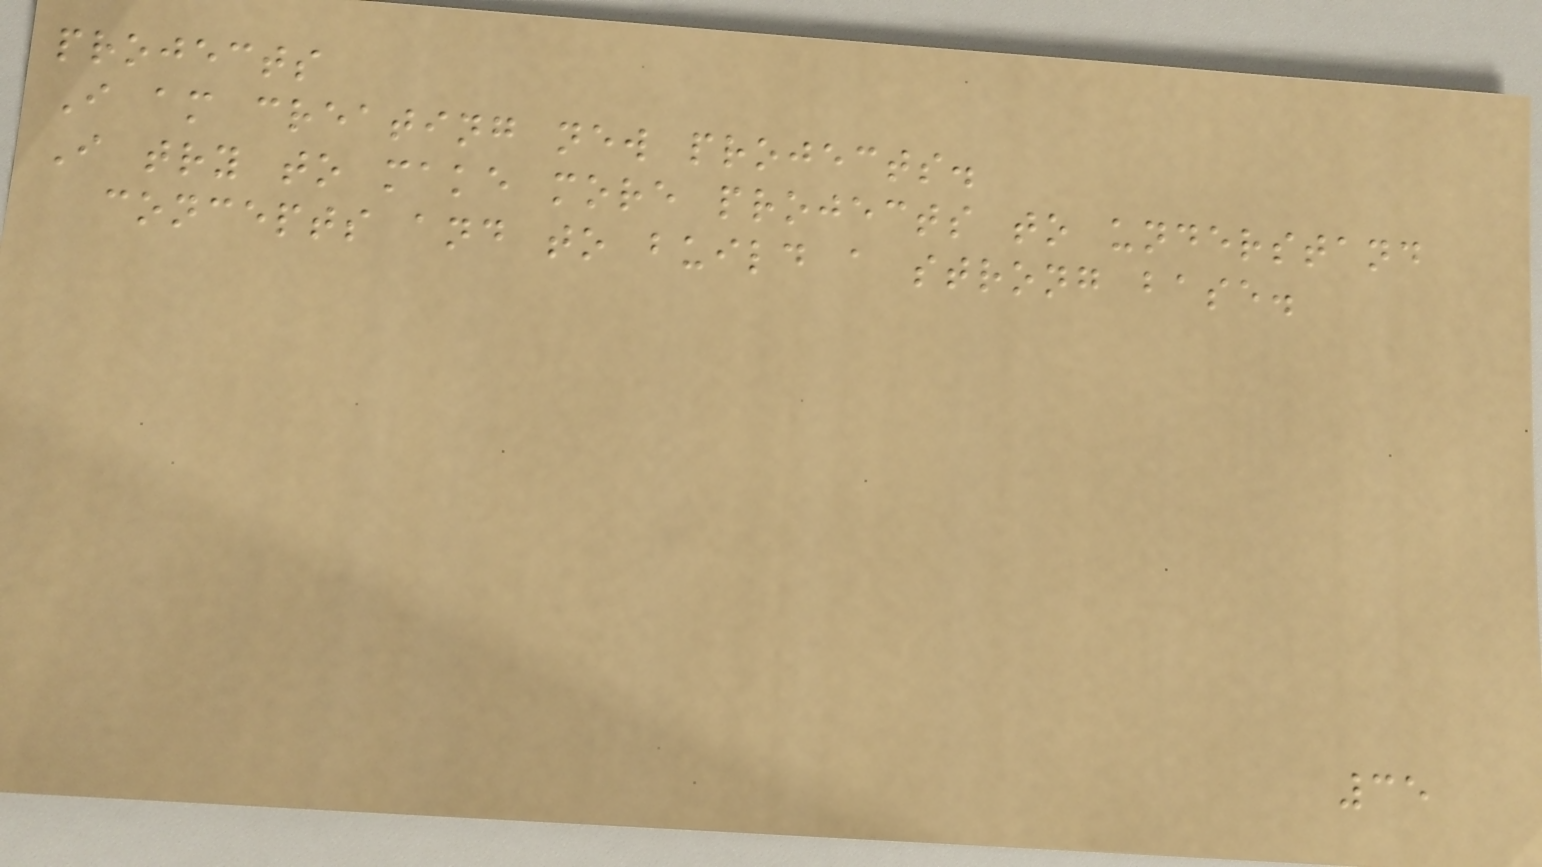projects
I am creating new projects.
I try to make more projects to understand
concepts and to build a strong base.
35
